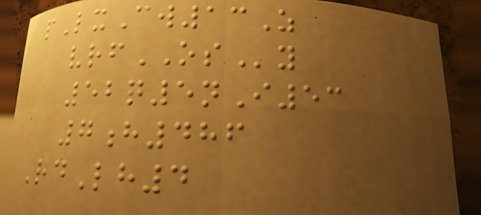pLxCw13Z
vrfOSy
52q5nI53
7h486
RdLh4
